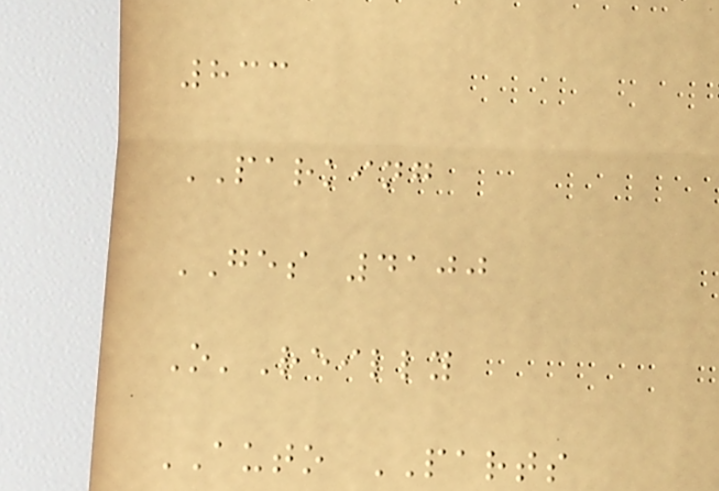833
PARKING
GES 4100
O'Reilly
AUTO PARTS
